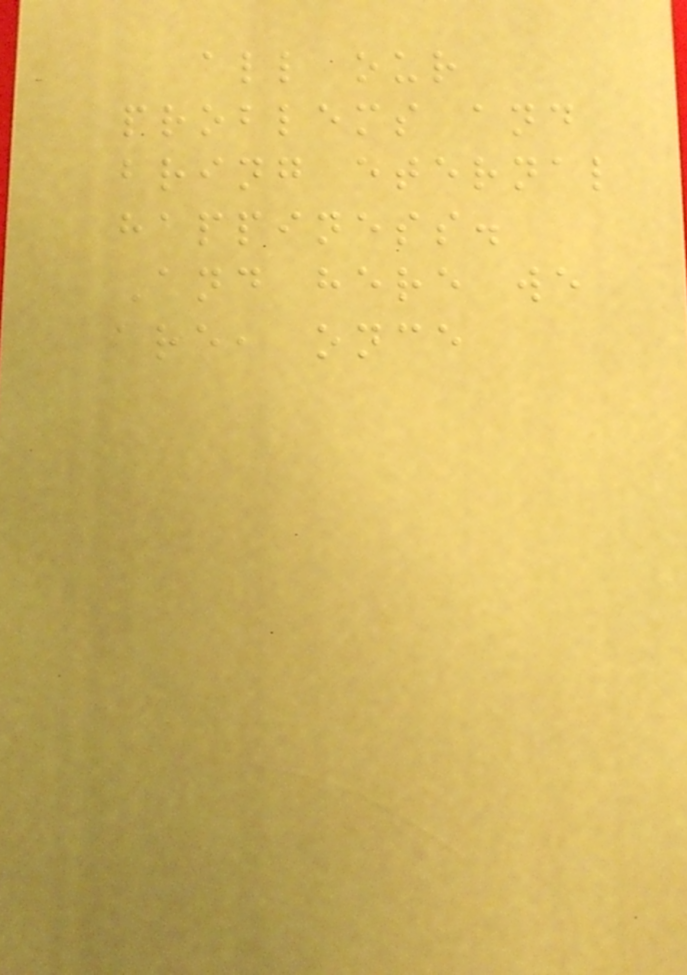all our
problems and
bring eternal
happiness.
And here we
are, once
